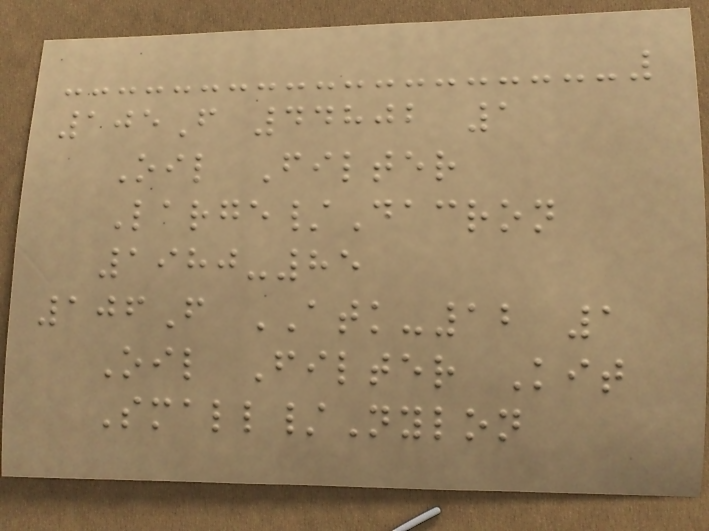105F 44802 1
Oil Filter
Large/Dacron
1980-85
106F ATK-12 1
Oil Filter Kit
Small/Nylon
